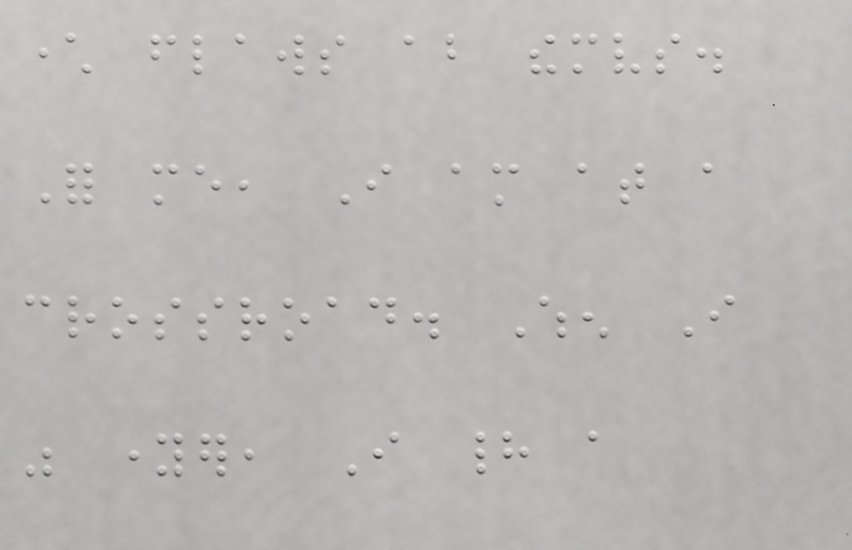character flaws about themselves.
For me, I am at a
crossroad. When I
was younger, I had a
